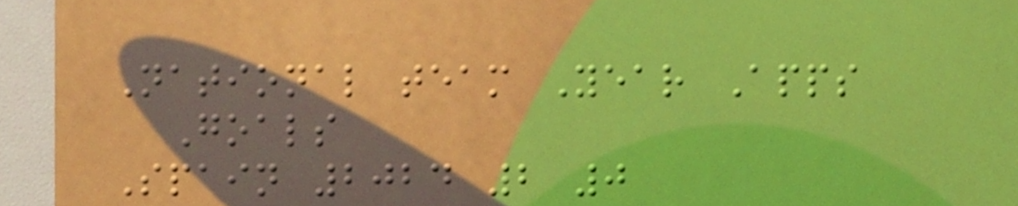National team Year Apps
Goals
Spain 2024 2 0
